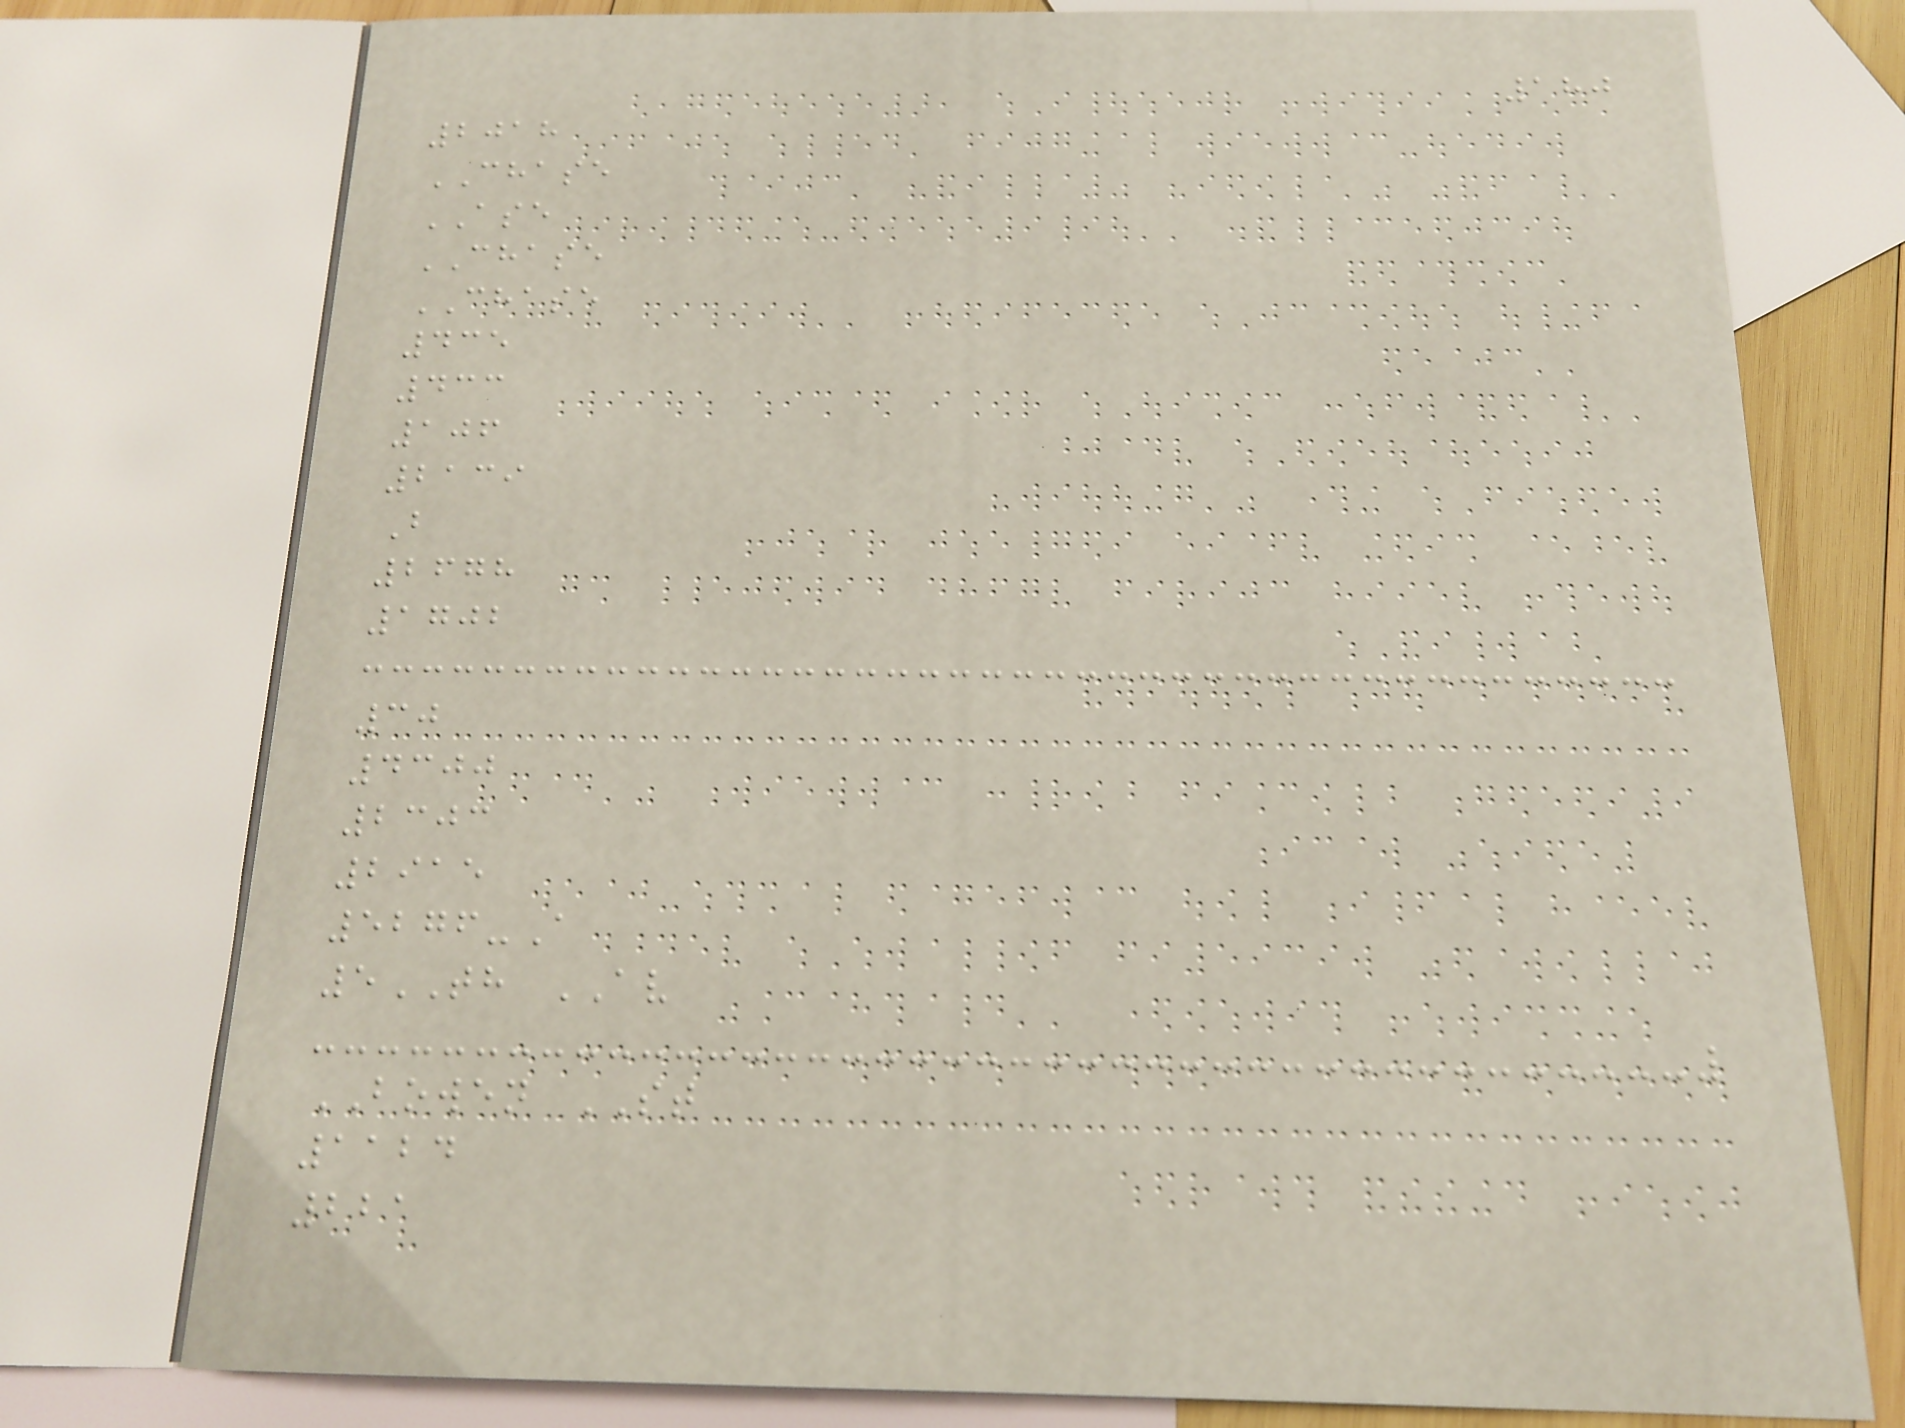180
2018
CHASE
ASE
CHASE
CHASE
435
433
106
2139
B
2678
1702
30
4300
2303
2915
5276-A
5TH AV
BOWEN ST
1124
221
